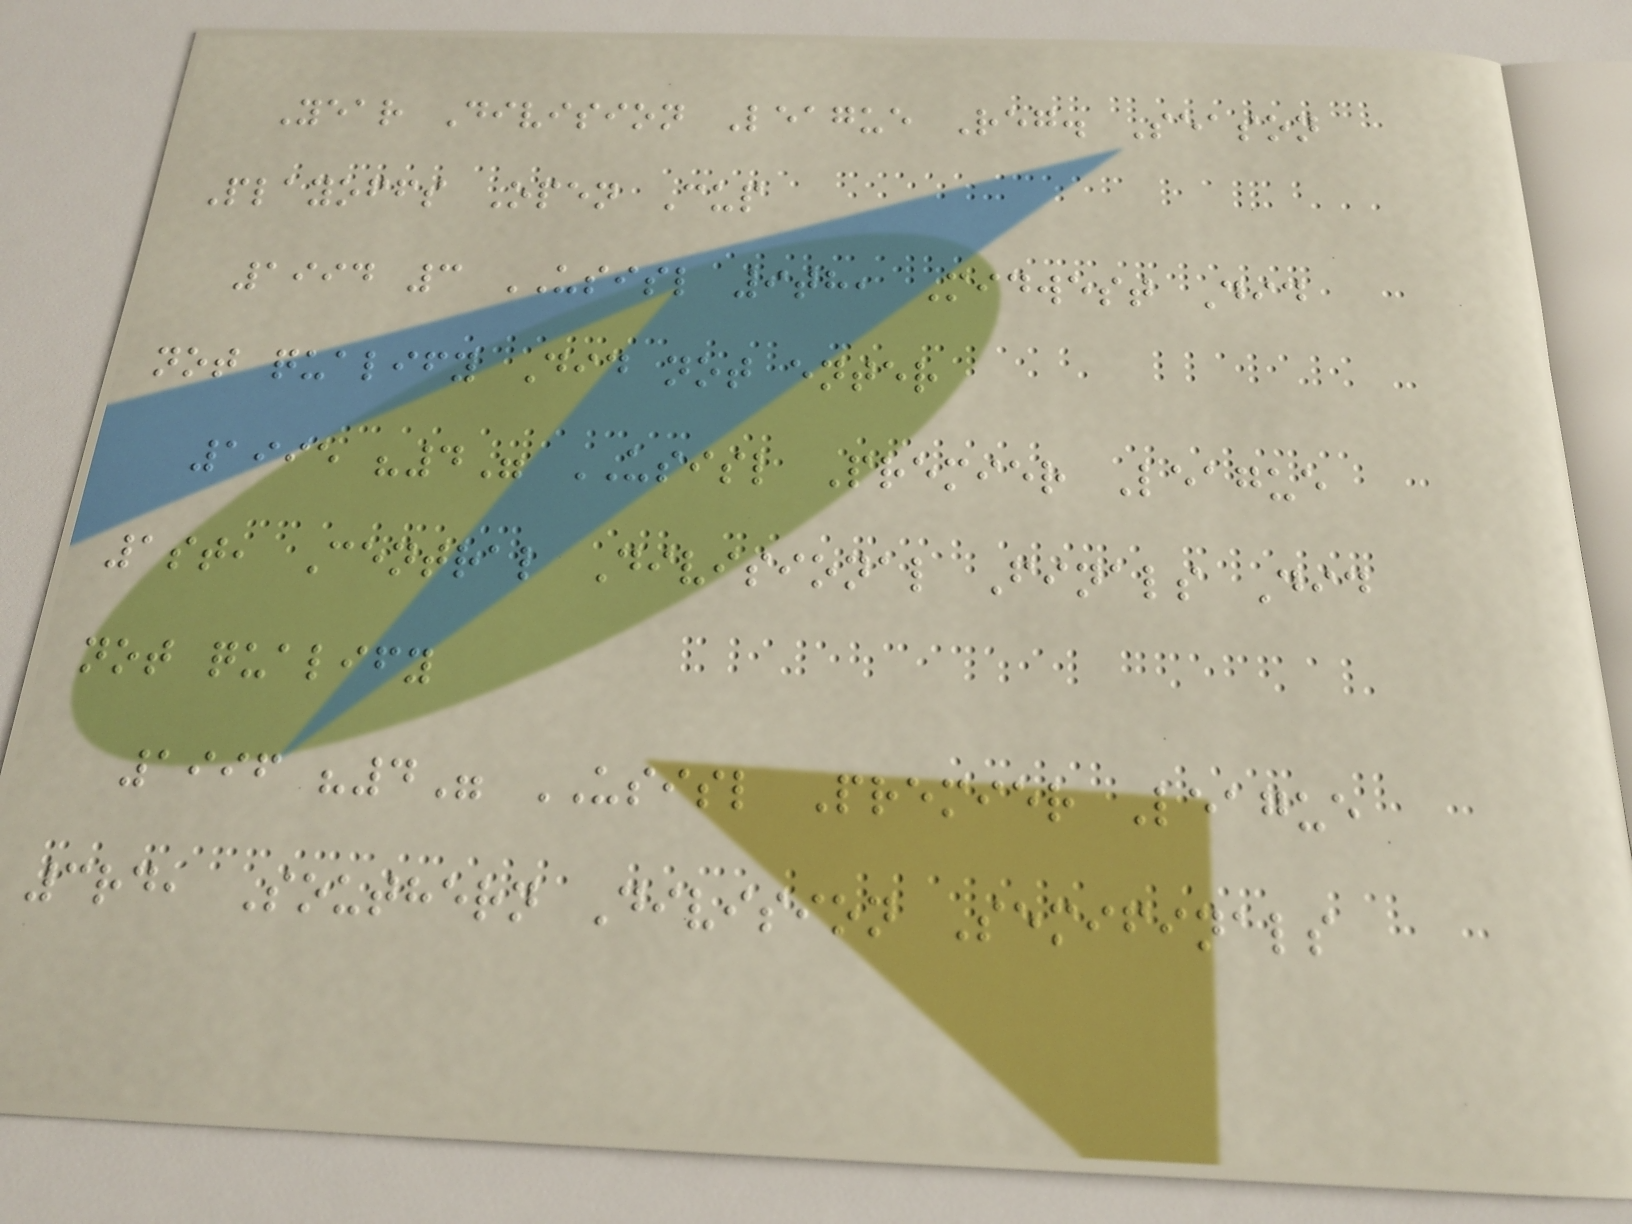Year Division League Reg. Season
Playoffs Open Cup
1994 3 USISL 9th, Midwest Did
not qualify Did not enter
1995 "4" USISL Premier League
1st, Central Divisional Finals Did
not qualify
1996 "4" USISL Premier League
3rd, Southern Division Semifinals
